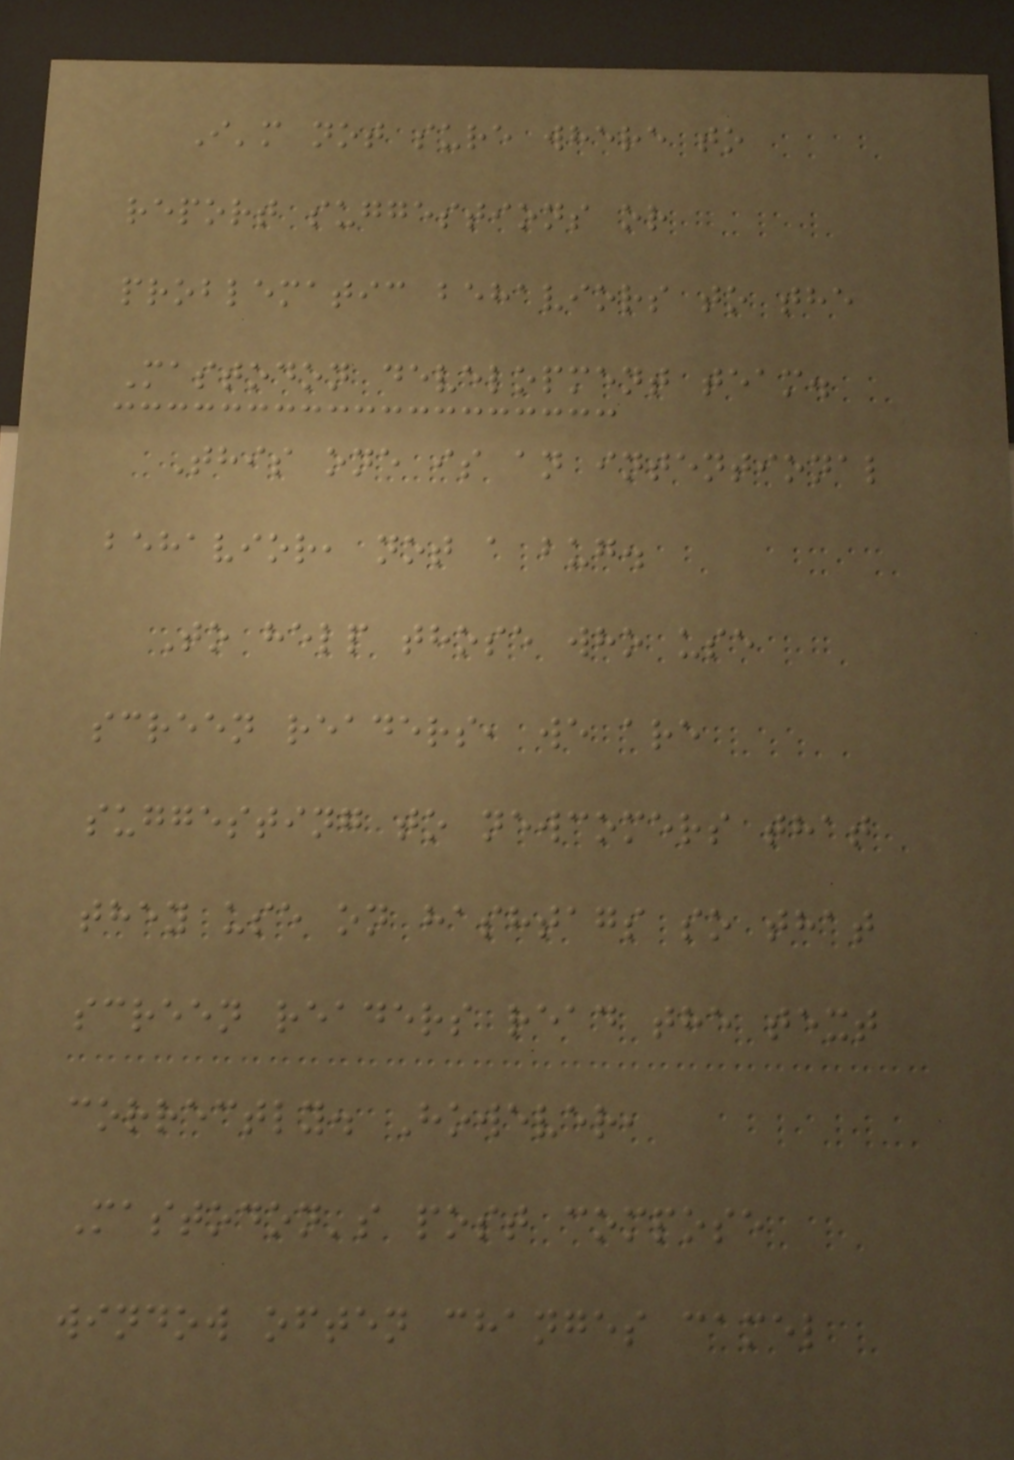I'm not sure where to
report suggestions or
problematic behaviors to the
Mastodon development team.
This one is an intentional
behavior, not a bug.
To help those who use
screen readers, we are
suggesting to newcomers that
they use on hashtags so that
screen readers read the text
correctly. However,
Mastodon's post compose
window often changes camel
